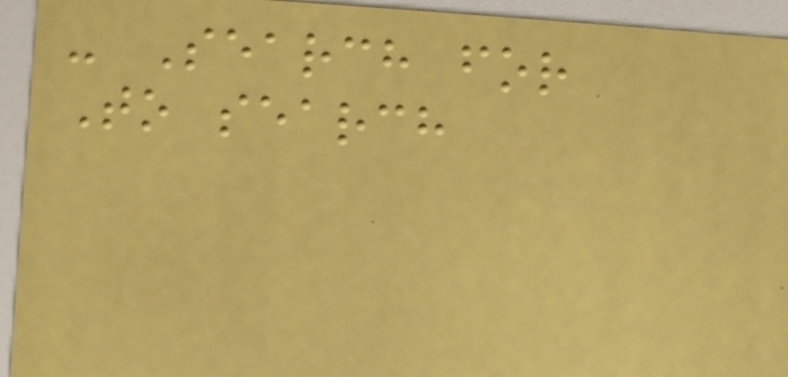- Search for
To search
